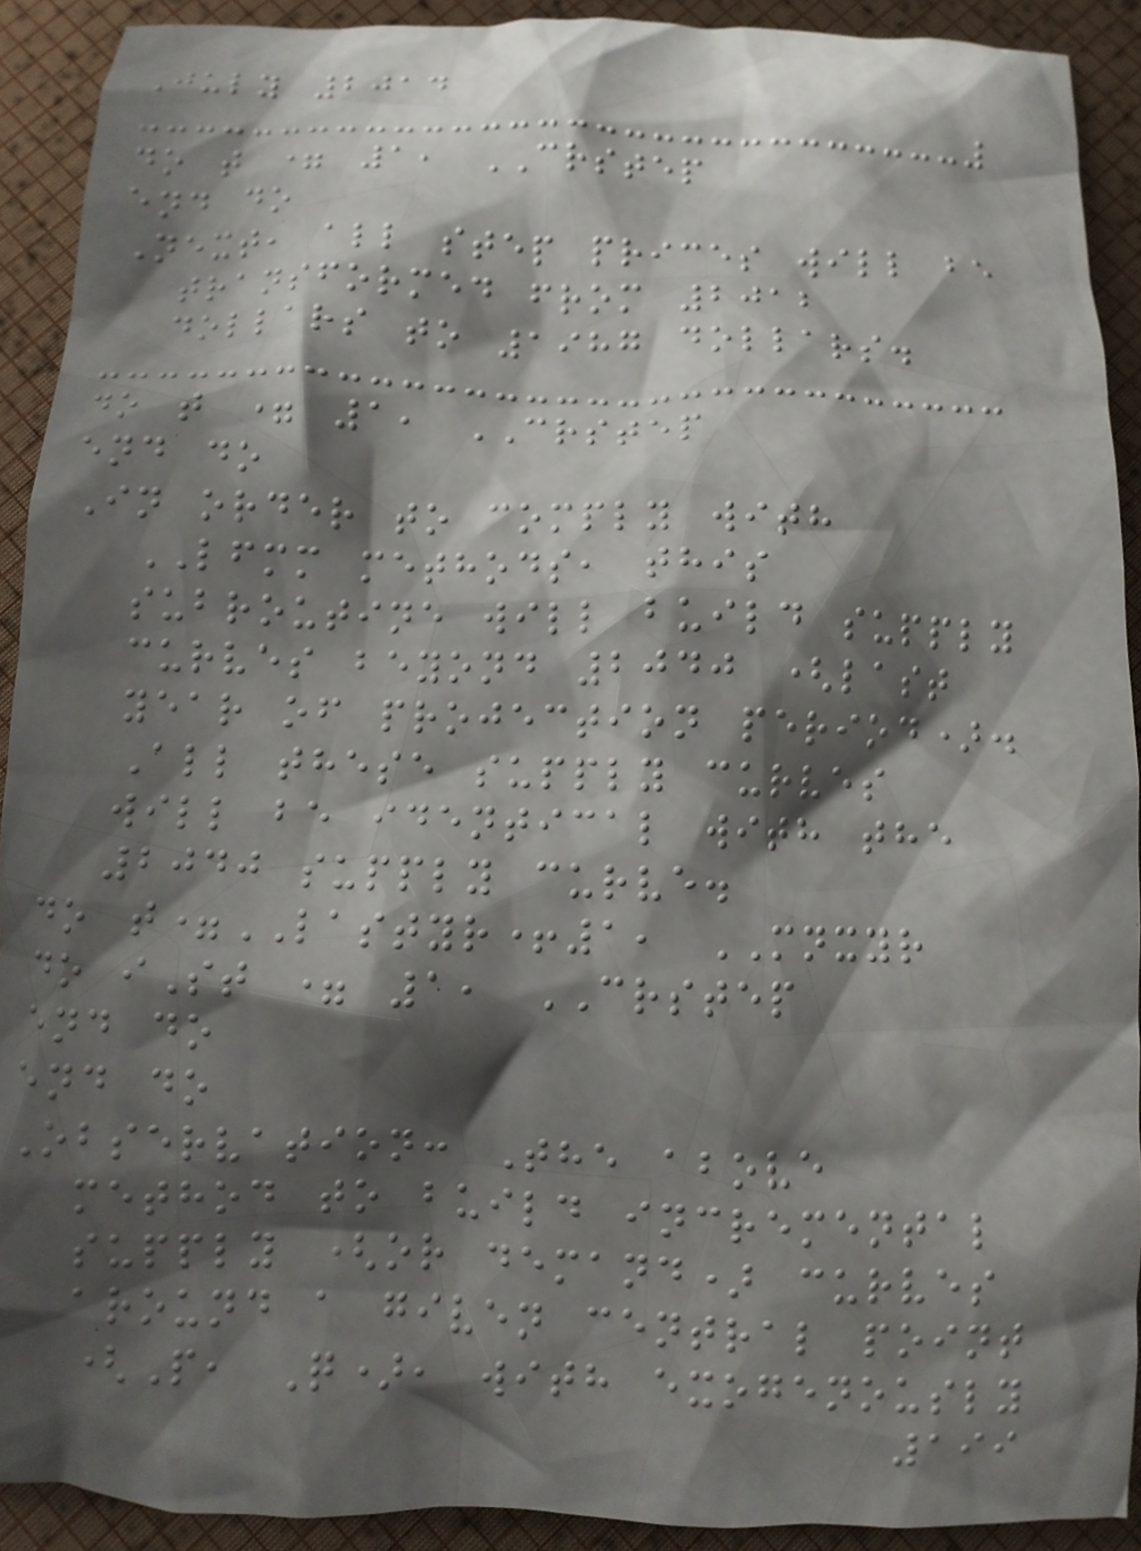July 2014
do t = 1, CRSTEP
end do
Next, all step prices will be
transformed from 2012
dollars to 1987 dollars.
do t = 1, CRSTEP
end do
In order to comply with
LFMM methods, this
subroutine will build supply
curves beyond 2040 (last
year of projection period).
All these supply curves
will be identical with the
2040 supply curve.
do t=LASTYR+1, MNXYR
do iSt = 1, CRSTEP
end do
end do
Observation: The above
method to build incremental
supply (or demand) curves
around a given central point
(P, Q), with exogenously
199
